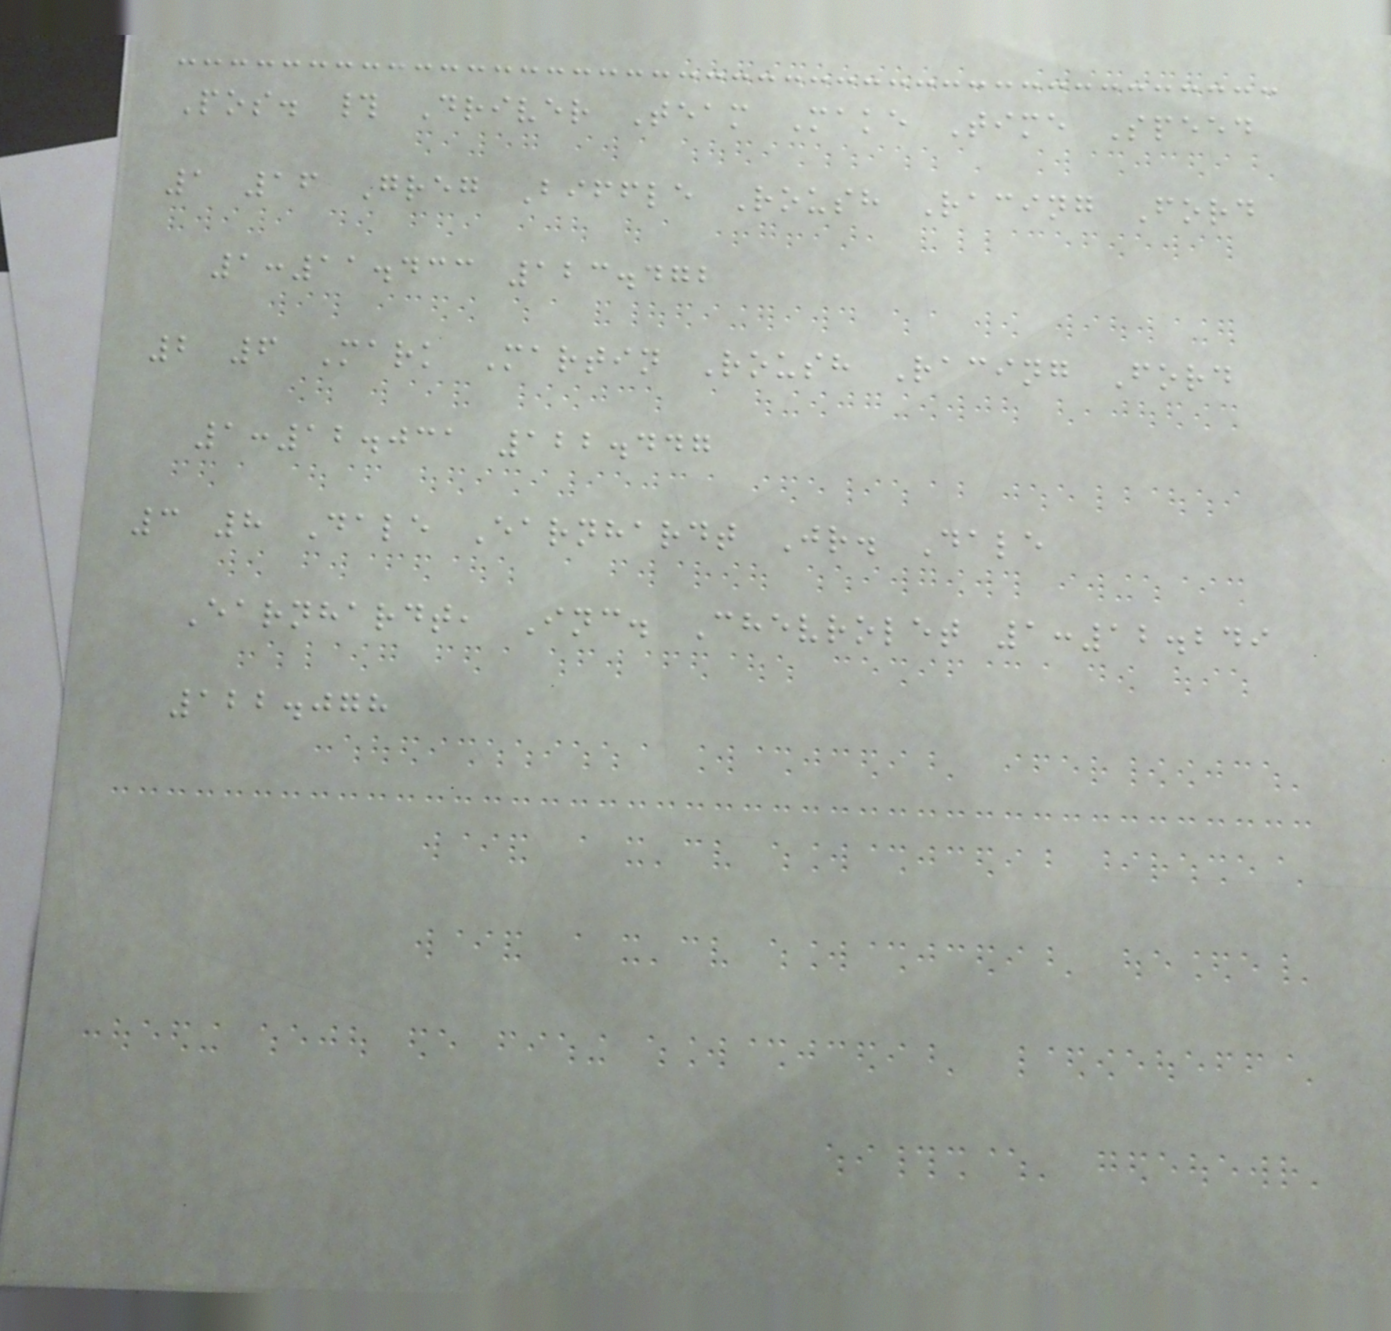Pos. # Driver Team Make Time Speed
1 16 Greg Biffle Roush Racing Ford
1:11.433 123.472
2 6 Mark Martin Roush Racing Ford
1:12.031 122.447
3 8 Dale Earnhardt Jr. Dale
Earnhardt, Inc. Chevrolet 1:12.249
122.078
